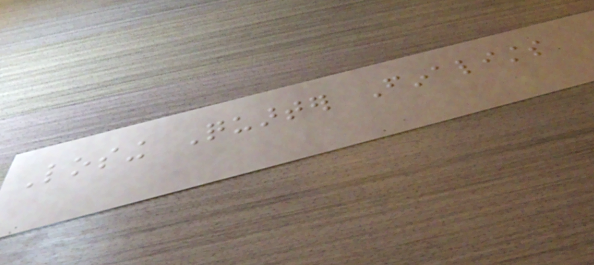Losing Quarter Finalists
